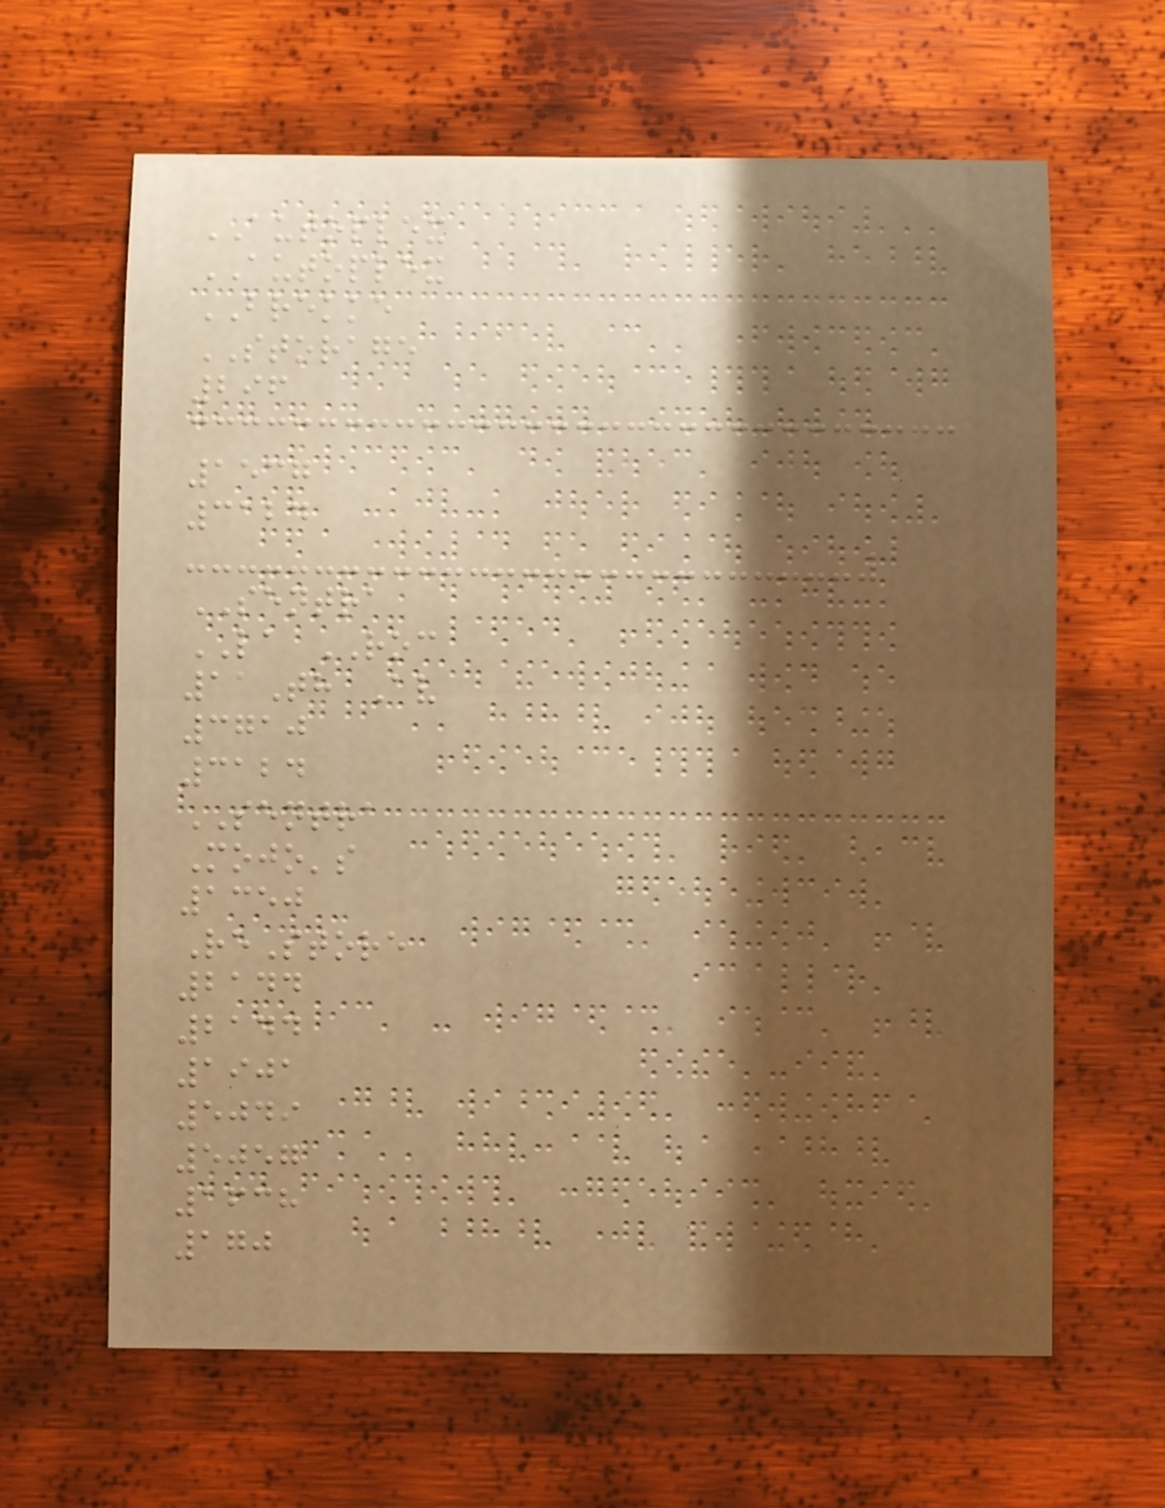AUTOPLEX
AUTOPLEX
BREKKE
STORAGE
296
1537
3124
SENTRA
LA ROC
11Th Av
3710
3124
SENTRA
Mojo's
1350
ReStore
2144
2144
1901
5049
5057
1638
170
